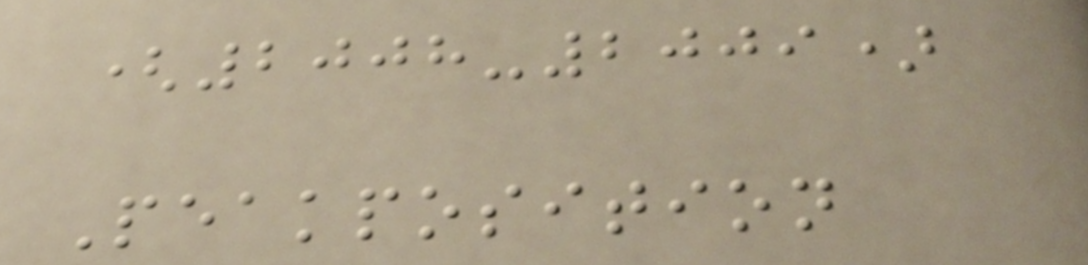(2008-2009)
Peakposition
